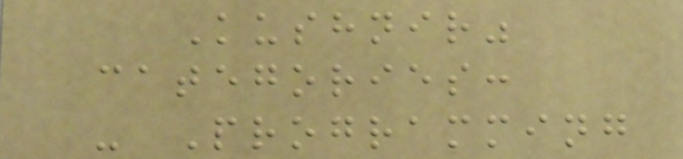Kushnir"
categories:
- Programming
